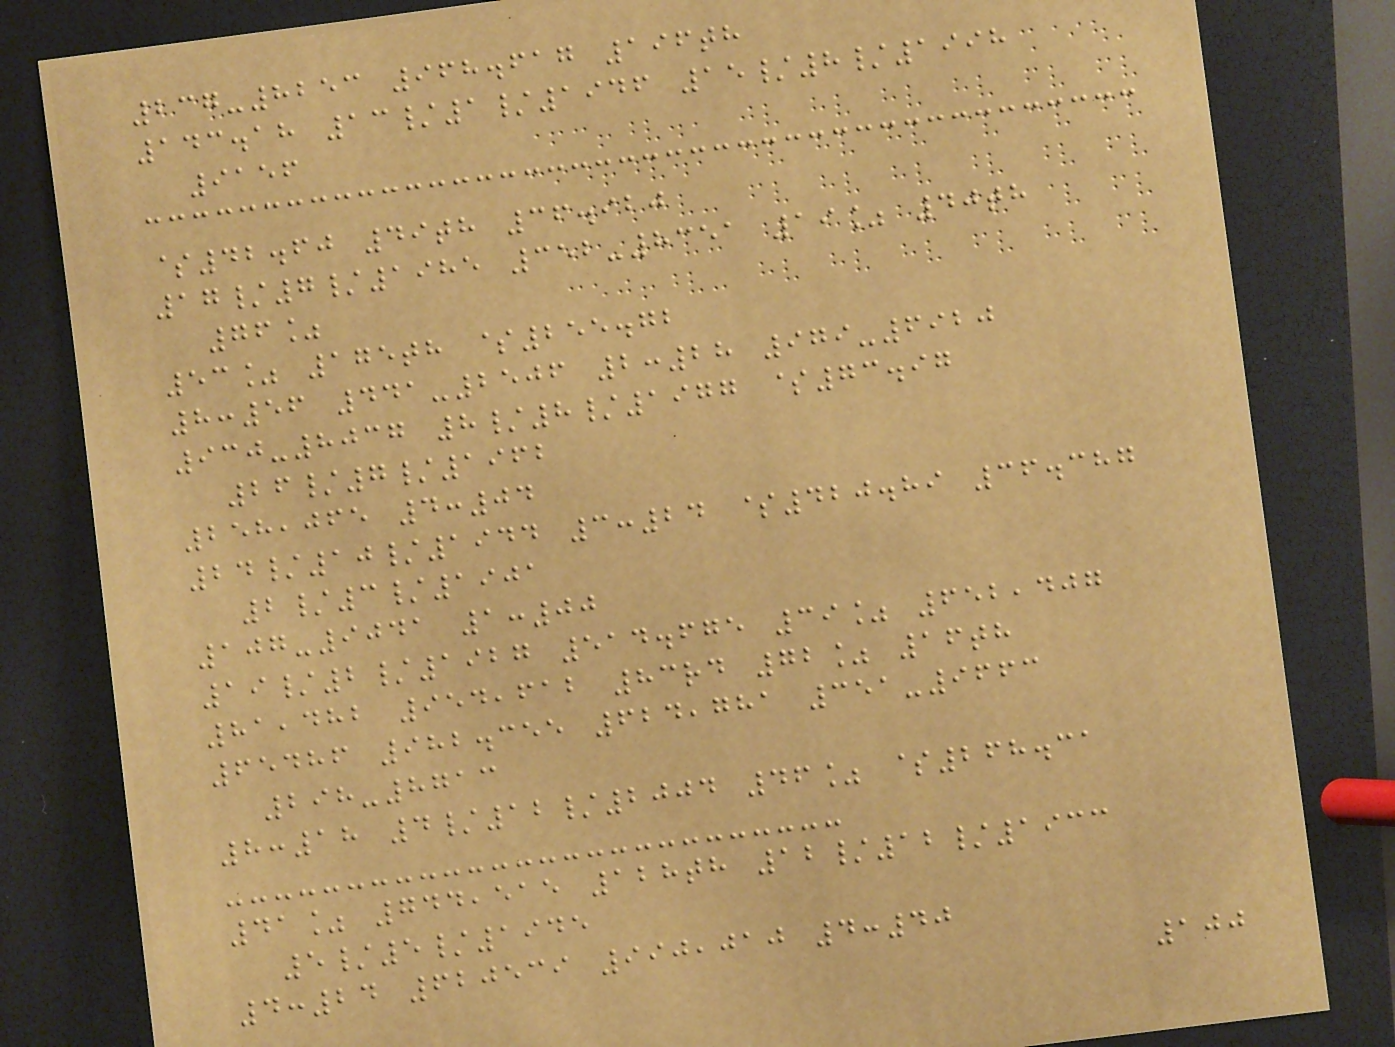237-8253 968.617 196th
143.18 13/1/1946 15/8/1998
9156
$42.60 49th 36.920
17/7/1985 352-8351 19% 40th
76%
53% 175th $255.72
8:56 441-2506 2:28 979-6920
930-8037 8/8/1977 $73.97
26/7/1962
258,065 4:04
24/10/1944 3:24 $420.89 36.387
2/3/1901
107-9041 1:00
19/2/1927 514.675 39% 652,407
81,482 954,612 83rd 72% 16th
65486 982.355 624,781 351-9663
298-8713
8:18 4/12/2004 46% $268.31
41% 744,515 128th 12/12/1933
5/5/1945
4:24 620539 990,010 4:40
100
